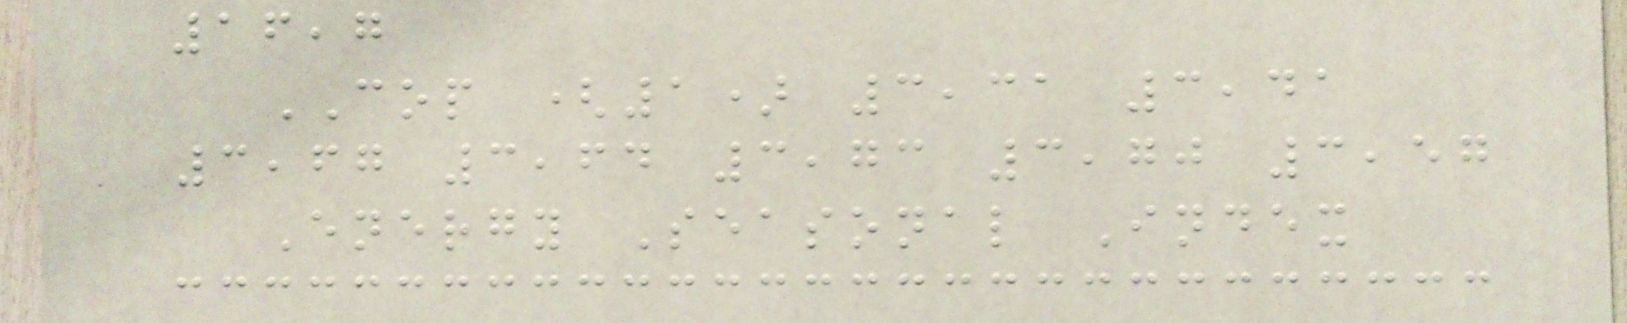16,7
COP (1) 3,31 3,41
3,67 3,64 3,73 3,70 3,57
Energy Seasonal Index
